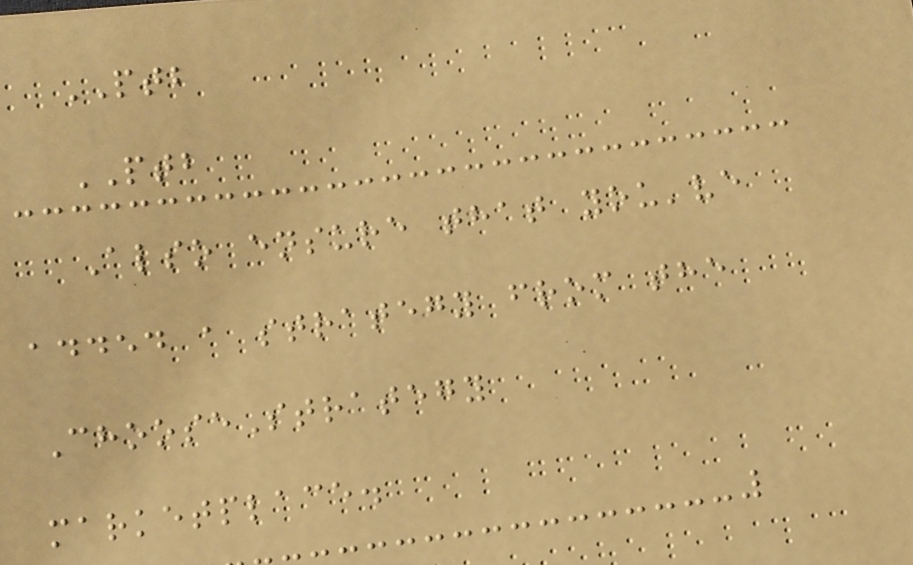PTB
PTB
Also ensure that you've
added a strategy from the
ChooseStrategy
marketplace.
